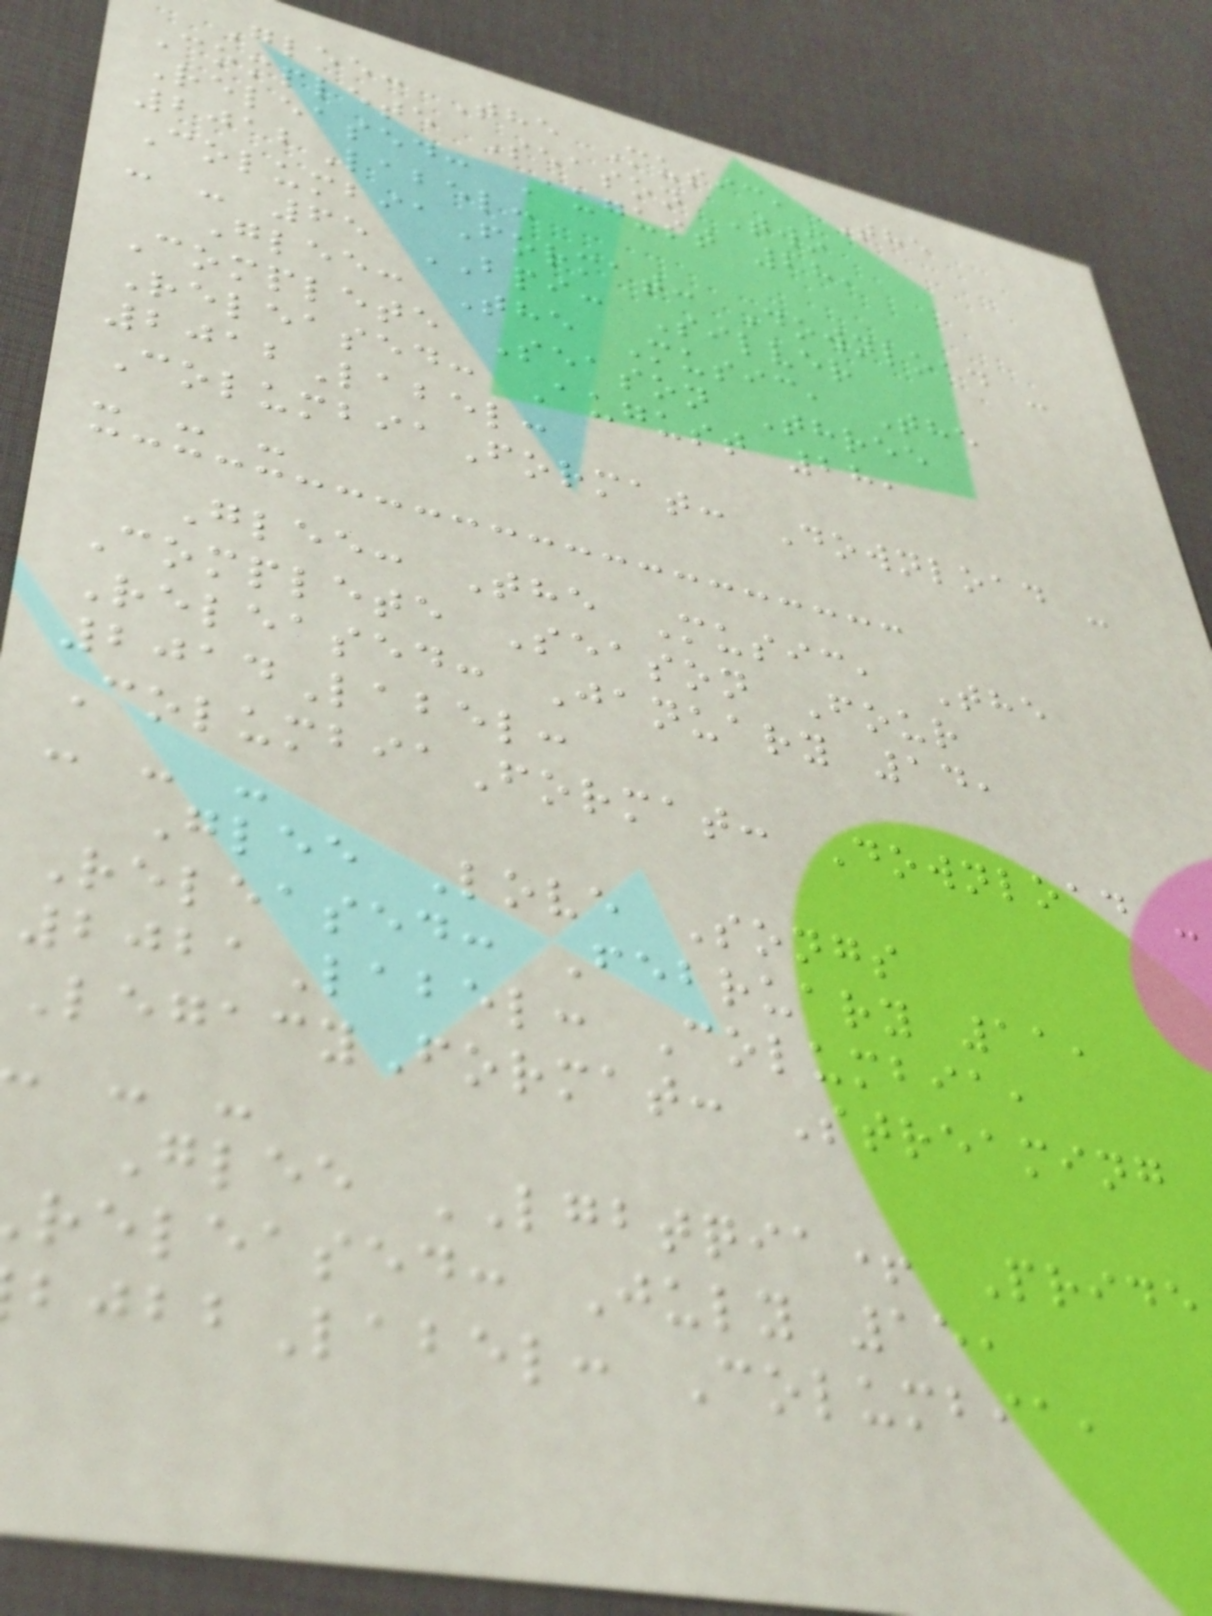Glee: The Music, The
Complete Season Two
Released: August 28,
2012Label:
ColumbiaFormat: Download -
- - 65 BPI: Silver
Glee: The Music, The
Complete Season Three
Released: August 28,
2012Label:
ColumbiaFormat: Download -
- - -
Glee: The Music, The
Complete Season Four
Released: January 14,
2014Label:
ColumbiaFormat: Download -
- - -
Glee Love Songs
Released: February 11,
2021Label: Columbia,
LegacyFormat: Streaming
Glee LGBTQIA+ Pride
released: July 15,
Label: Columbia,
